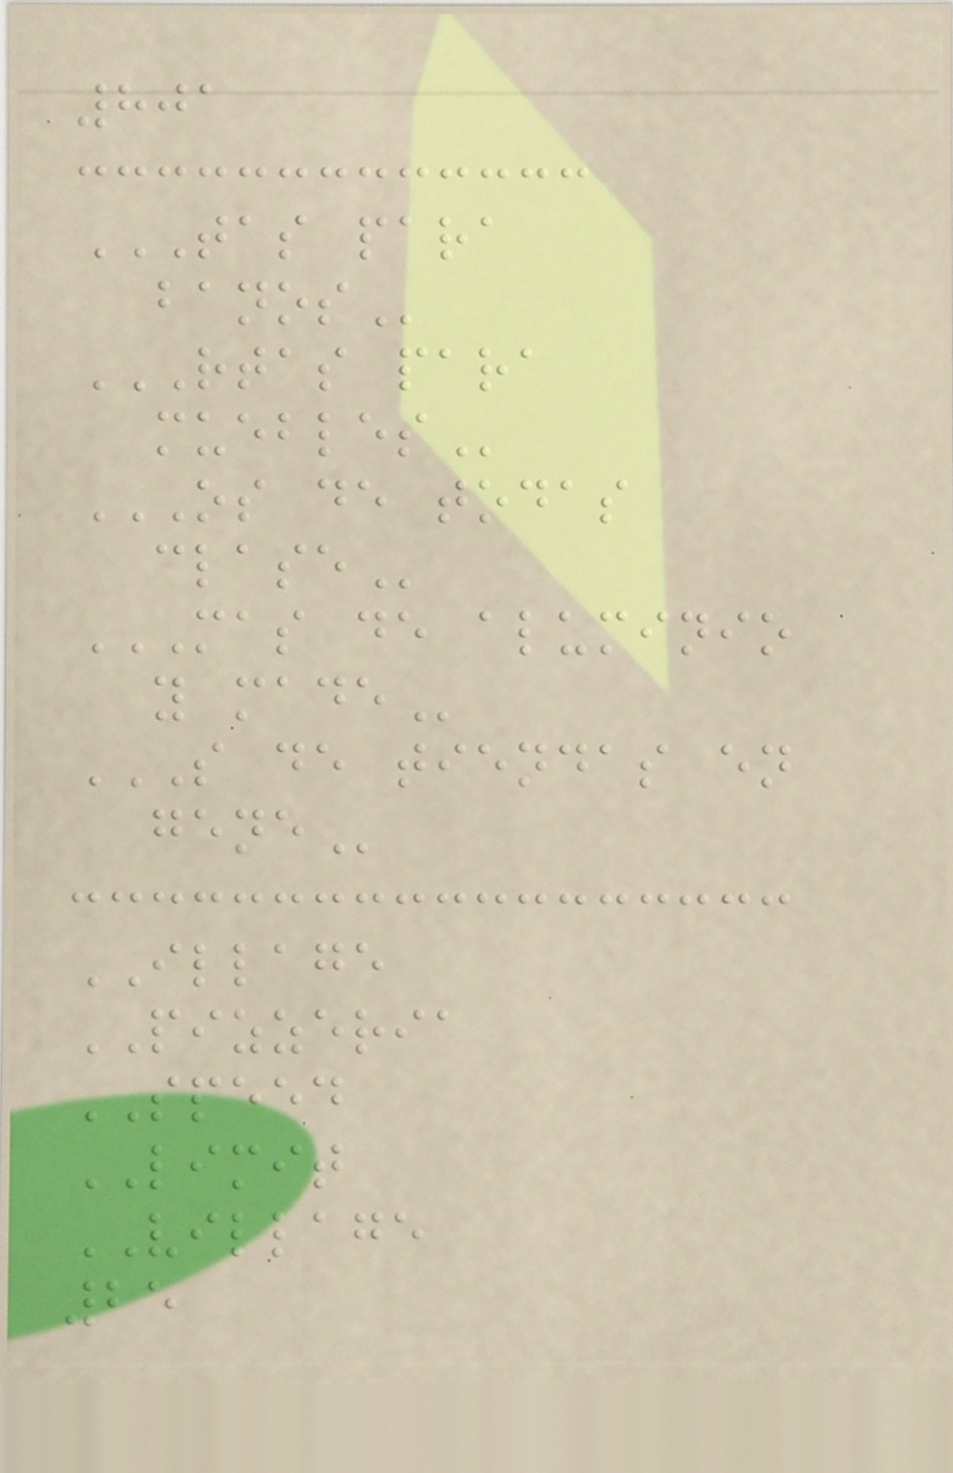801
TAS PARA
BANOS
RTAS PARA
MUEBLES
OS DE TODAS
CLASE
MAS DE ALUMINIO
Y MADE
S DE TIENDAS EN
GENE
ILLAGE
PIZZERIA
SPEED
LIMIT
VILLAGE
25
